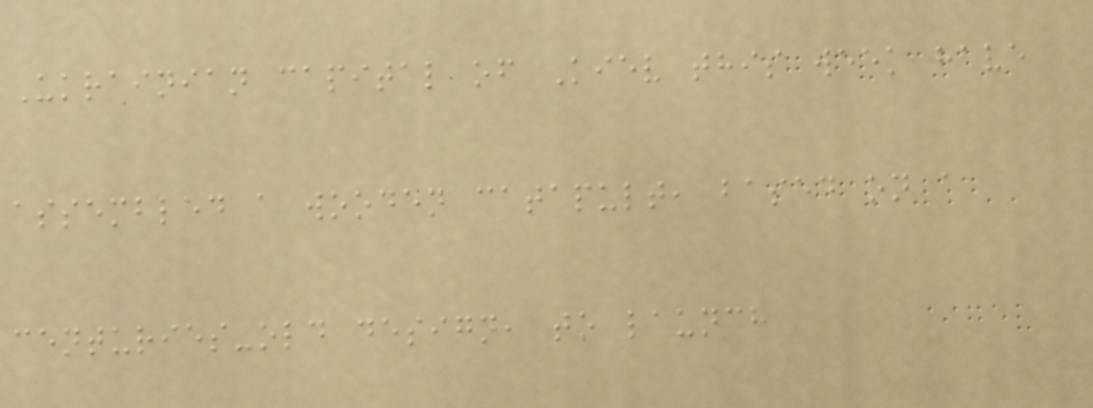Ukrainian capital of Kiev this week have
assembled a wooden catapult, based on a
centuries-old design, to launch
